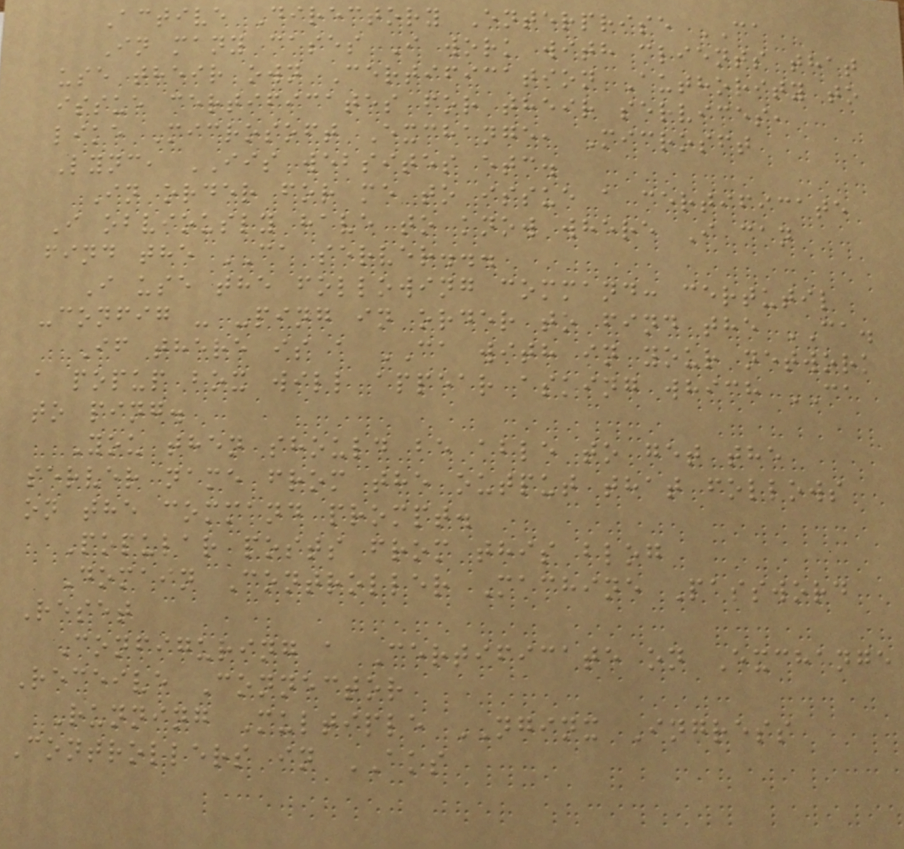Active Directory Enterprise CA
In many cases I work with clients that
use their own Certification Authority to
issue certificates for their services,
like Microsoft Exchange, Microsft
Lync, IIS websites etc.
In order for me to issue a certificate
I obviously have to know where I can
find the CA server...
I use the following command: certutil
-config - -ping in order to find the CA.
If there is a CA with in your network
a popup box will appear asking which CA
to ping.
You then should be able to get the
server name from the output that follows
on the command prompt.
Popular posts from this blog
Domain Controller Machine Password
Reset
Configuring a Certificate on Exchange
Receive Connector
Running Multiple NGINX Ingress
Controllers in AKS
